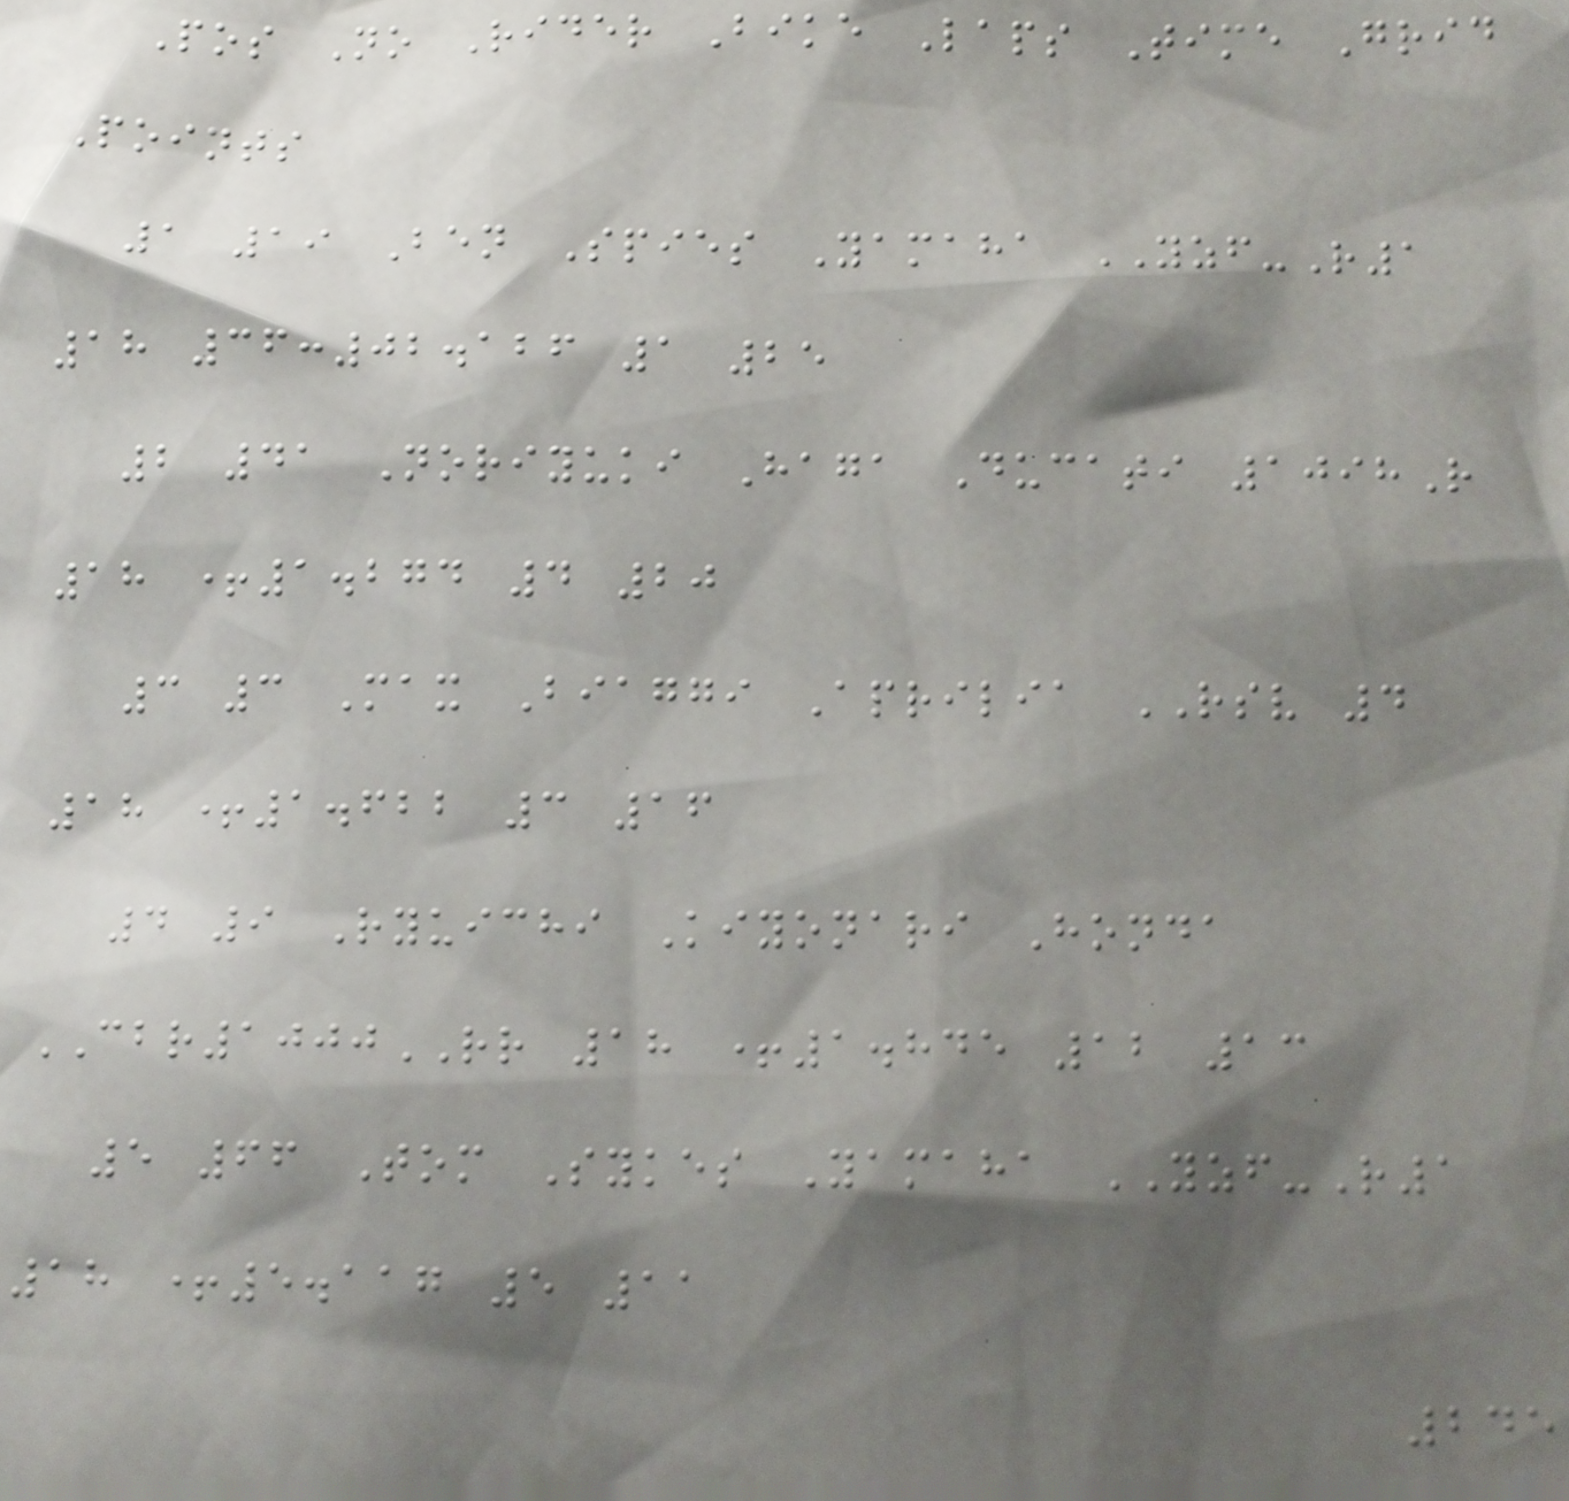Pos No Rider Bike Laps Time Grid
Points
1 19 Ben Spies Yamaha YZF-R1
18 36:02.126 1 25
2 41 Noriyuki Haga Ducati 1098R
18 +1.274 4 20
3 3 Max Biaggi Aprilia RSV 4
18 +1.622 3 16
4 9 Ryuichi Kiyonari Honda
CBR1000RR 18 +1.845 12 13
5 66 Tom Sykes Yamaha YZF-R1
18 +5.117 5 11
245
